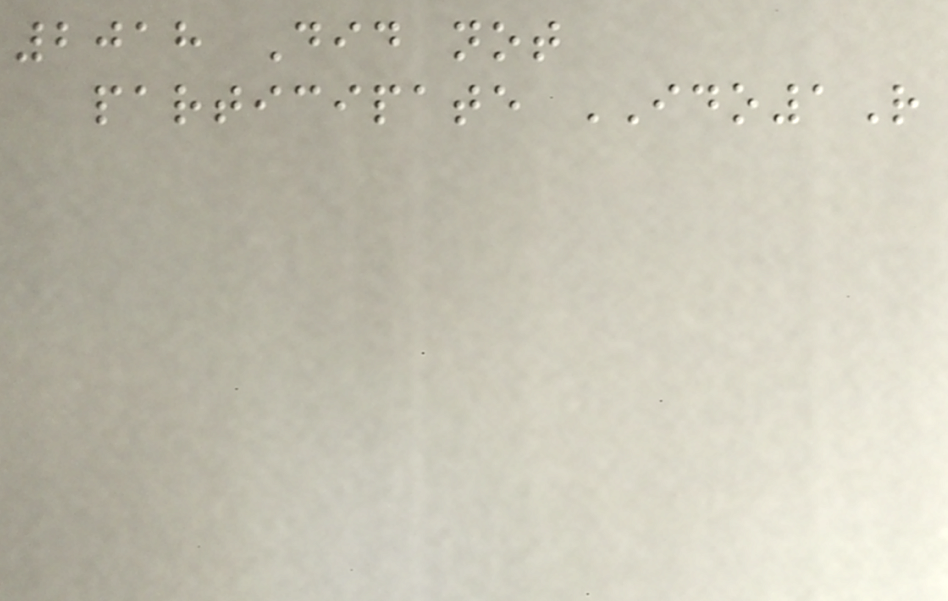2018 Did not
participate IDO1R
